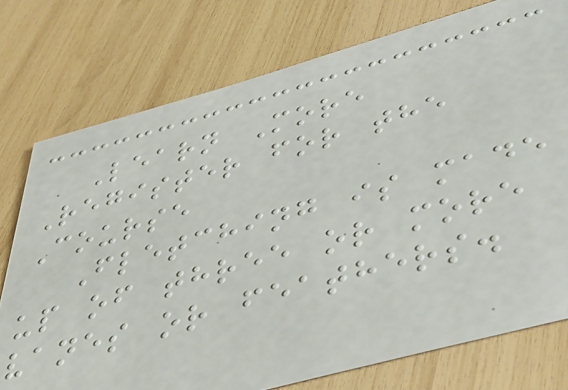Learn More
Register for the
Course
Fletching is made
up of three or more
vanes or feathers.
